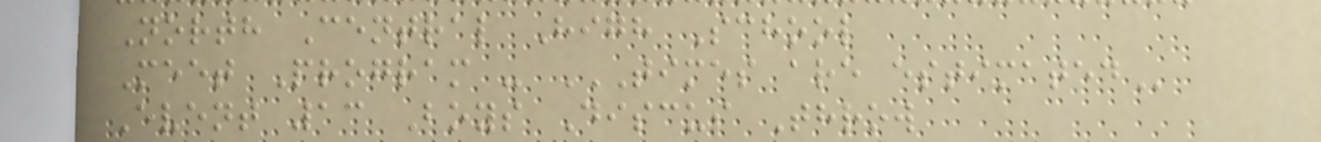North Central High School
Meet Program - TIMES ARE ESTIMATED
Event 13 Boys Discus Throw
